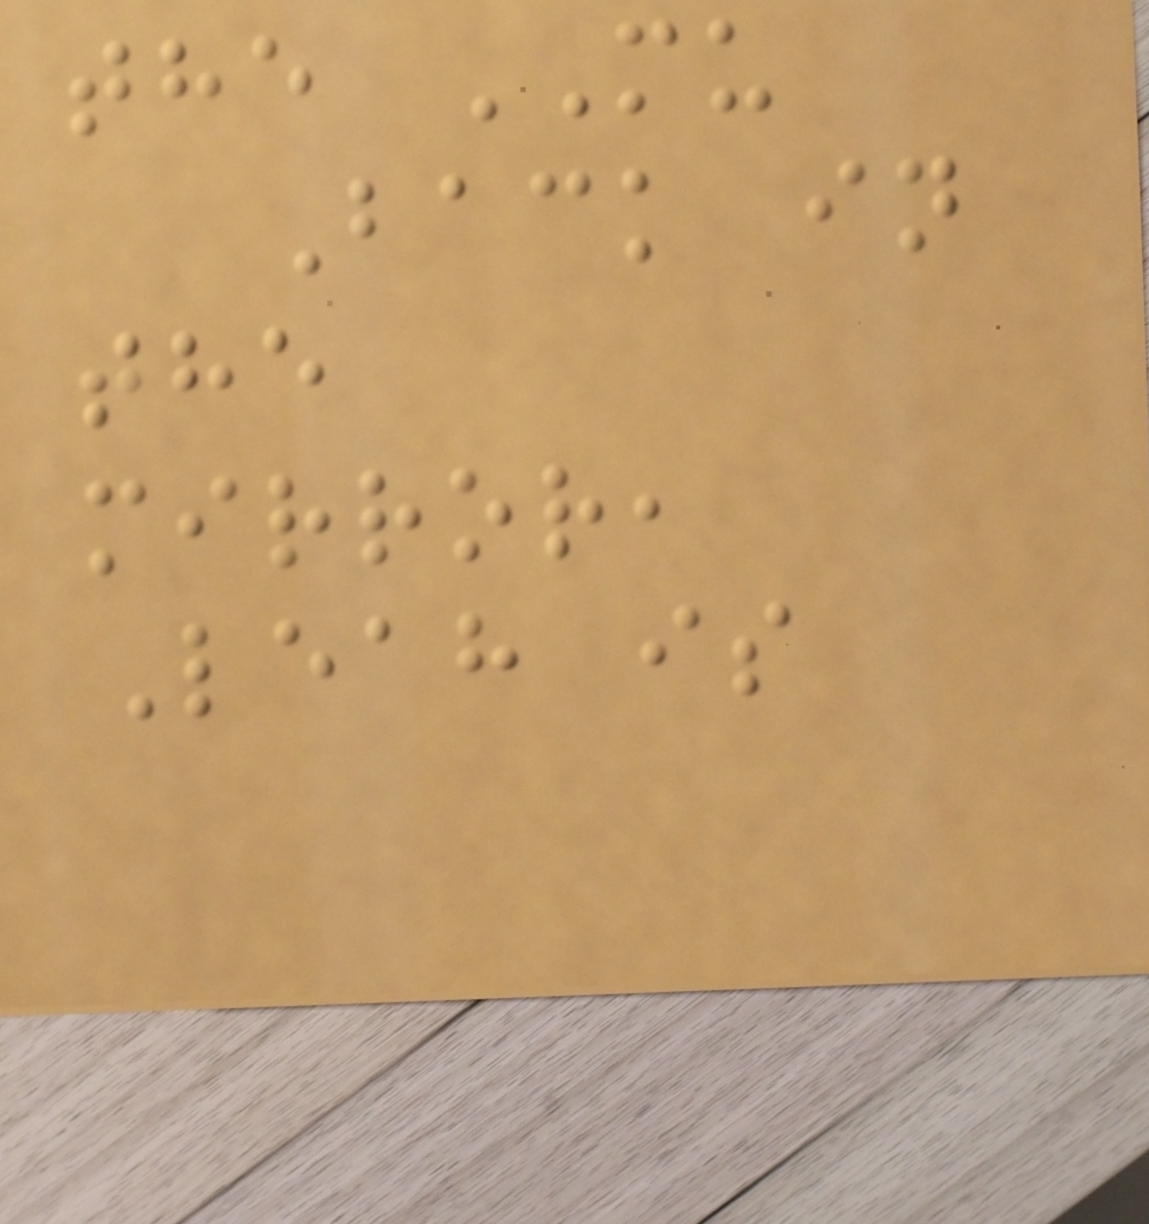the MU
Back in
the
mirror,
Leah is
